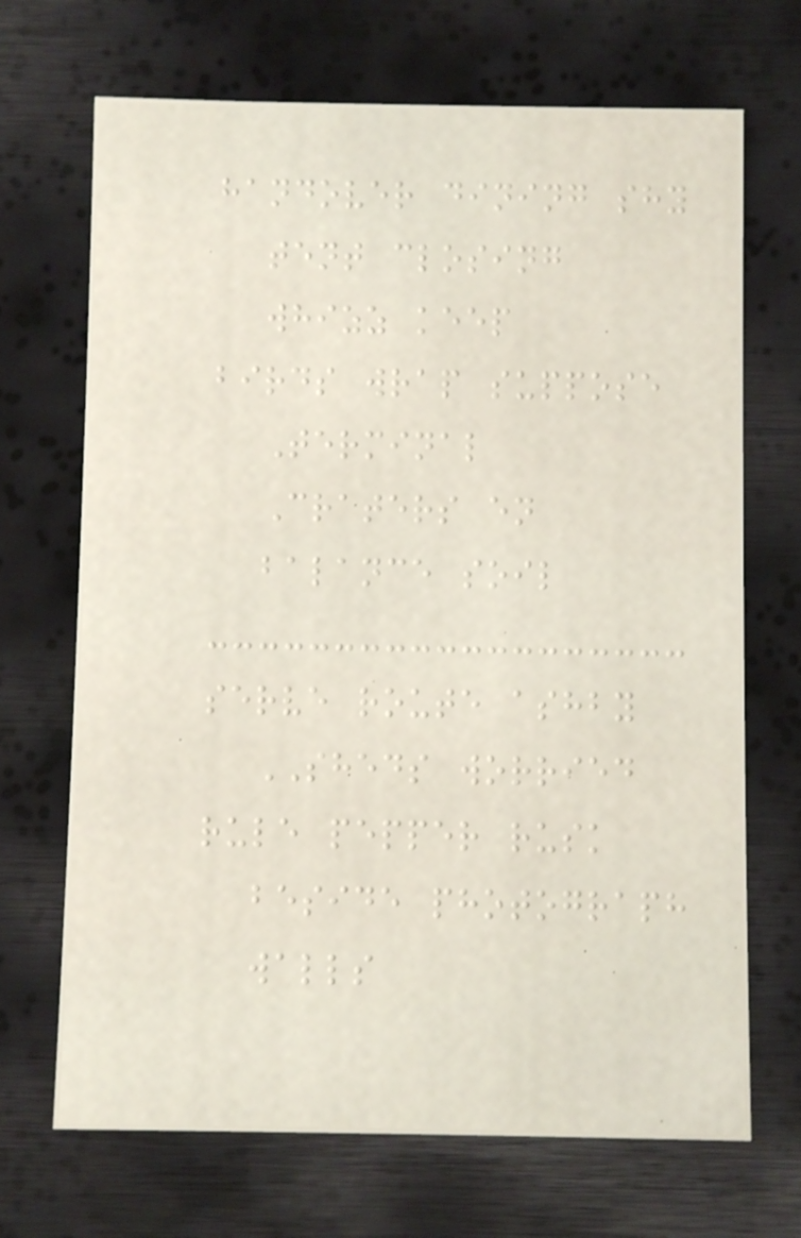handover dining shy
tent closing
whizz keep
birds wrap suppose
Terminal
Craters en
balance soil
serve route ashby
SHEDS worried
rule pepper rusk
beside photograph
walls
